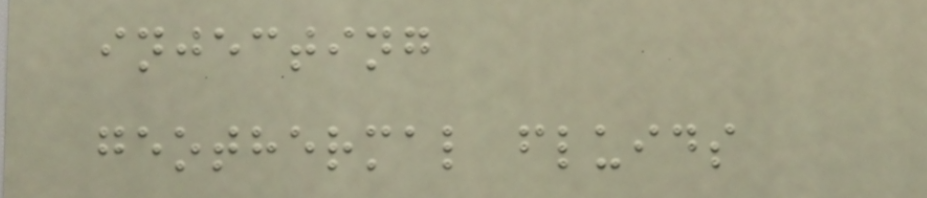injecting
geothermal fluids
